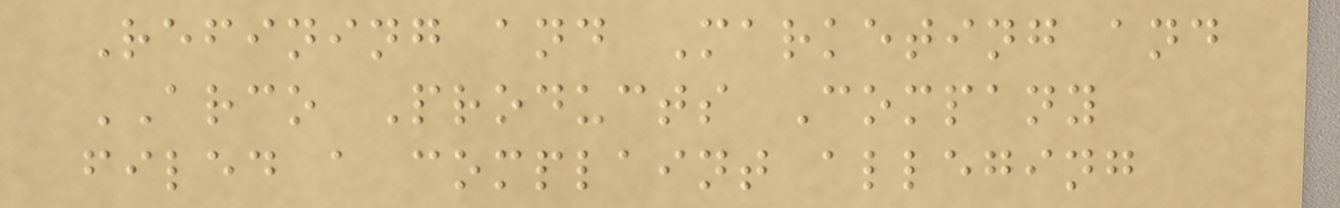Refining and Marketing and
ARCO Products Company
filed a complaint alleging
